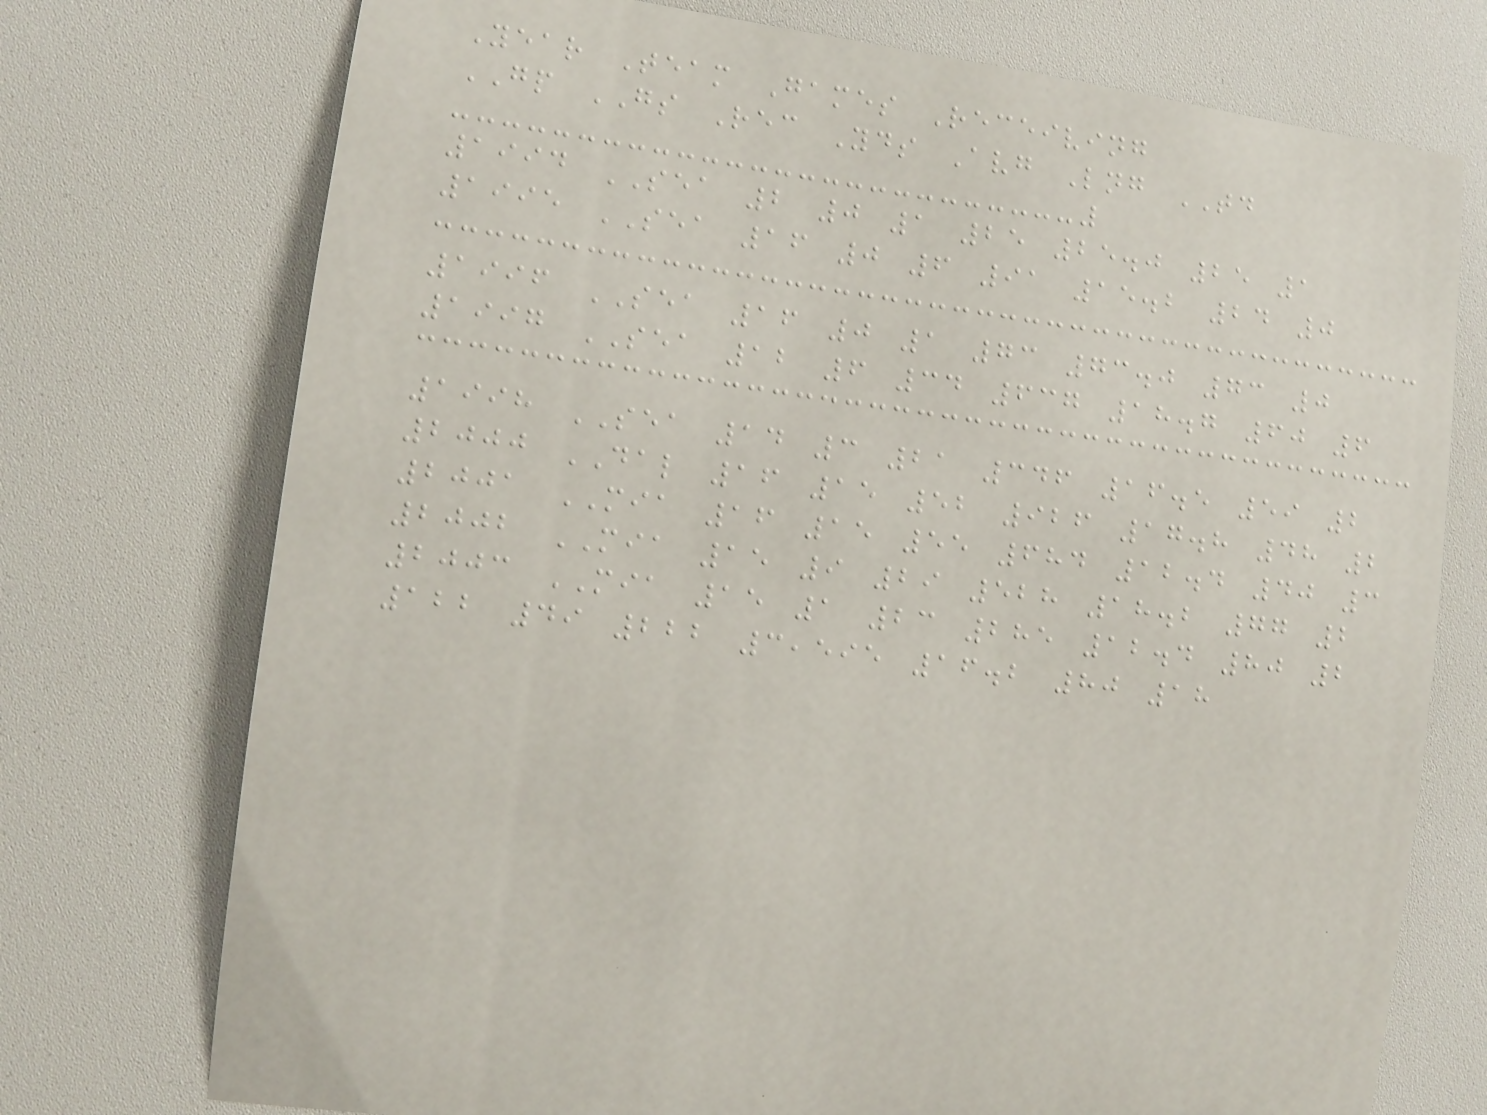Year Team Games Receiving
GP GS Rec Yds Avg Lng TD
1994 SEA 2 0 1 25 25.0 25 1
1995 SEA 16 0 6 91 15.2 24 0
1996 SEA 16 0 1 73 73.0 73 0
1997 SEA 12 6 34 637 18.7 60 6
1998 SEA 14 3 21 346 16.5 59 2
2000 DAL 16 15 52 926 17.8 48 2
2001 MIA 16 15 55 684 12.4 40 3
2002 MIA 15 9 29 528 18.2 77 2
2003 MIA 15 1 23 285 12.4 80 2
122 49 222 3,595 16.2 80 18
